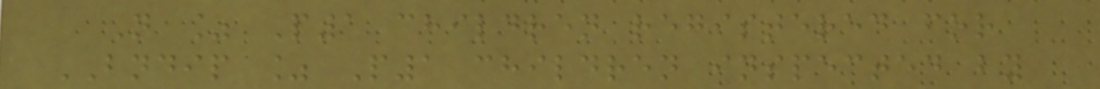N % P1 children registered for
BNDIP % P1 children inspected by
